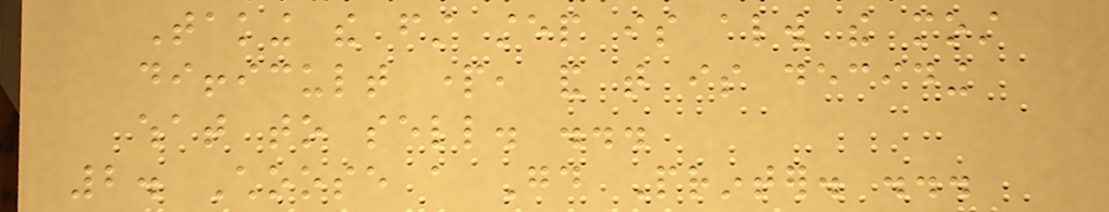Taking the first step is always the most
difficult part, and that is deciding
what to sell. ...
2. Choose a Good Printer. ...
